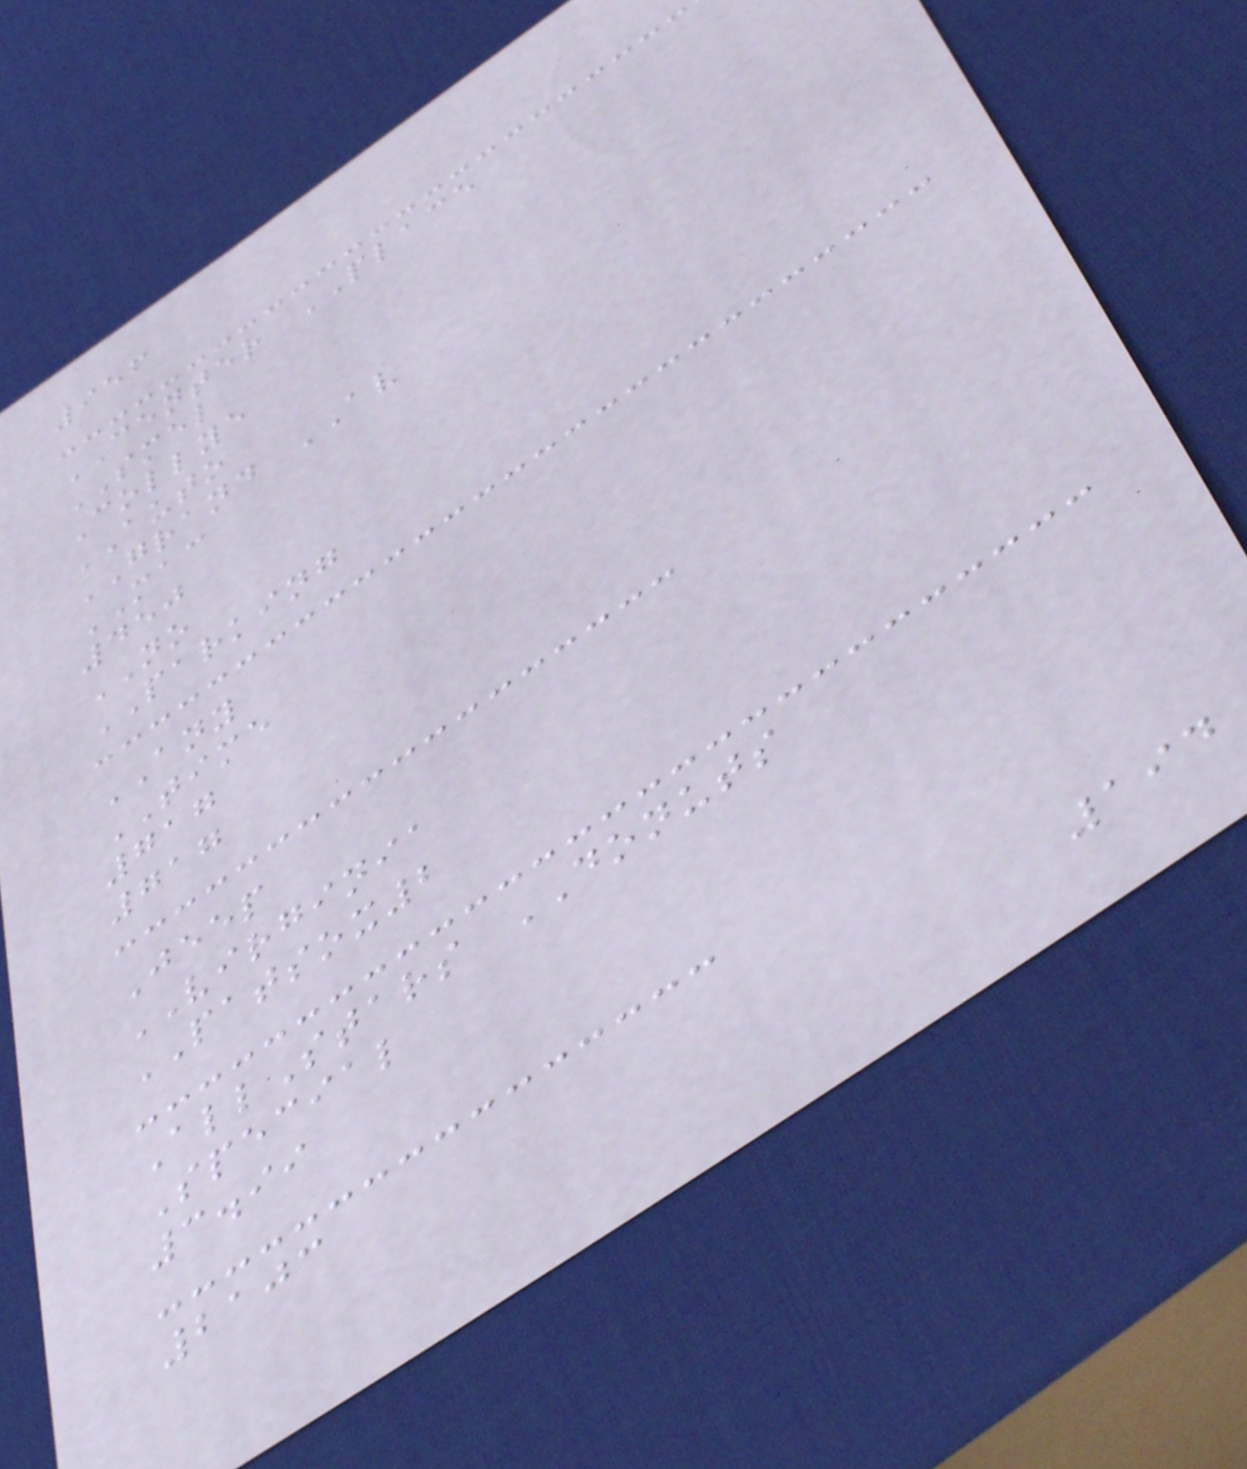956
CENTER PLACE
SMEL
Collye
AUTO
GRAND AV
MAC
450
NO
PARKING
ANY
TIME
717
717
Jeep
VIRGINIA
PATSOX2
AllStars DONUTS
Special
3.99
2103
194
